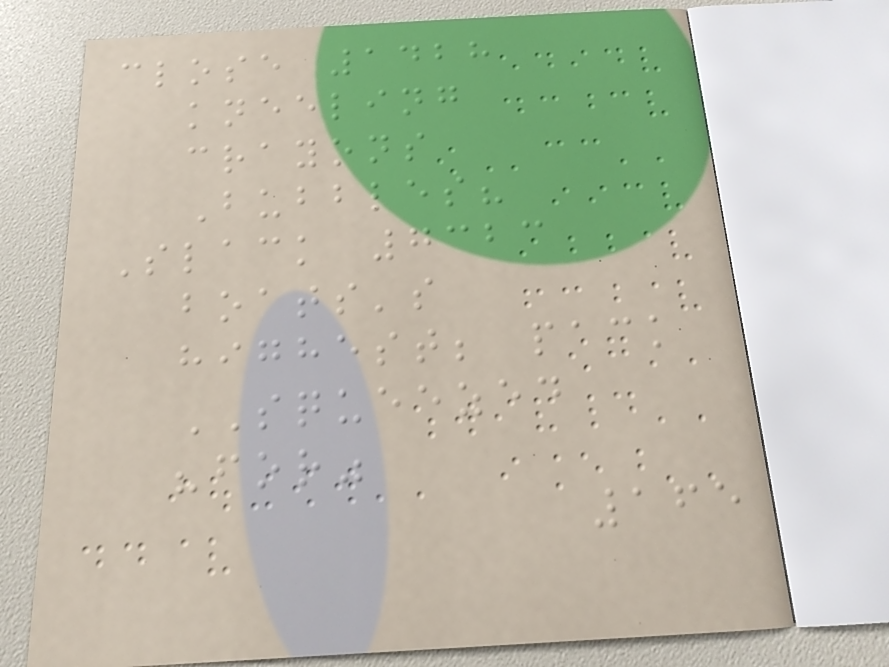close 1428
kneeling
crayons
Bubbles?
Slack 7323
boats's
highest; pack
SQUEEZED
"for"
165
